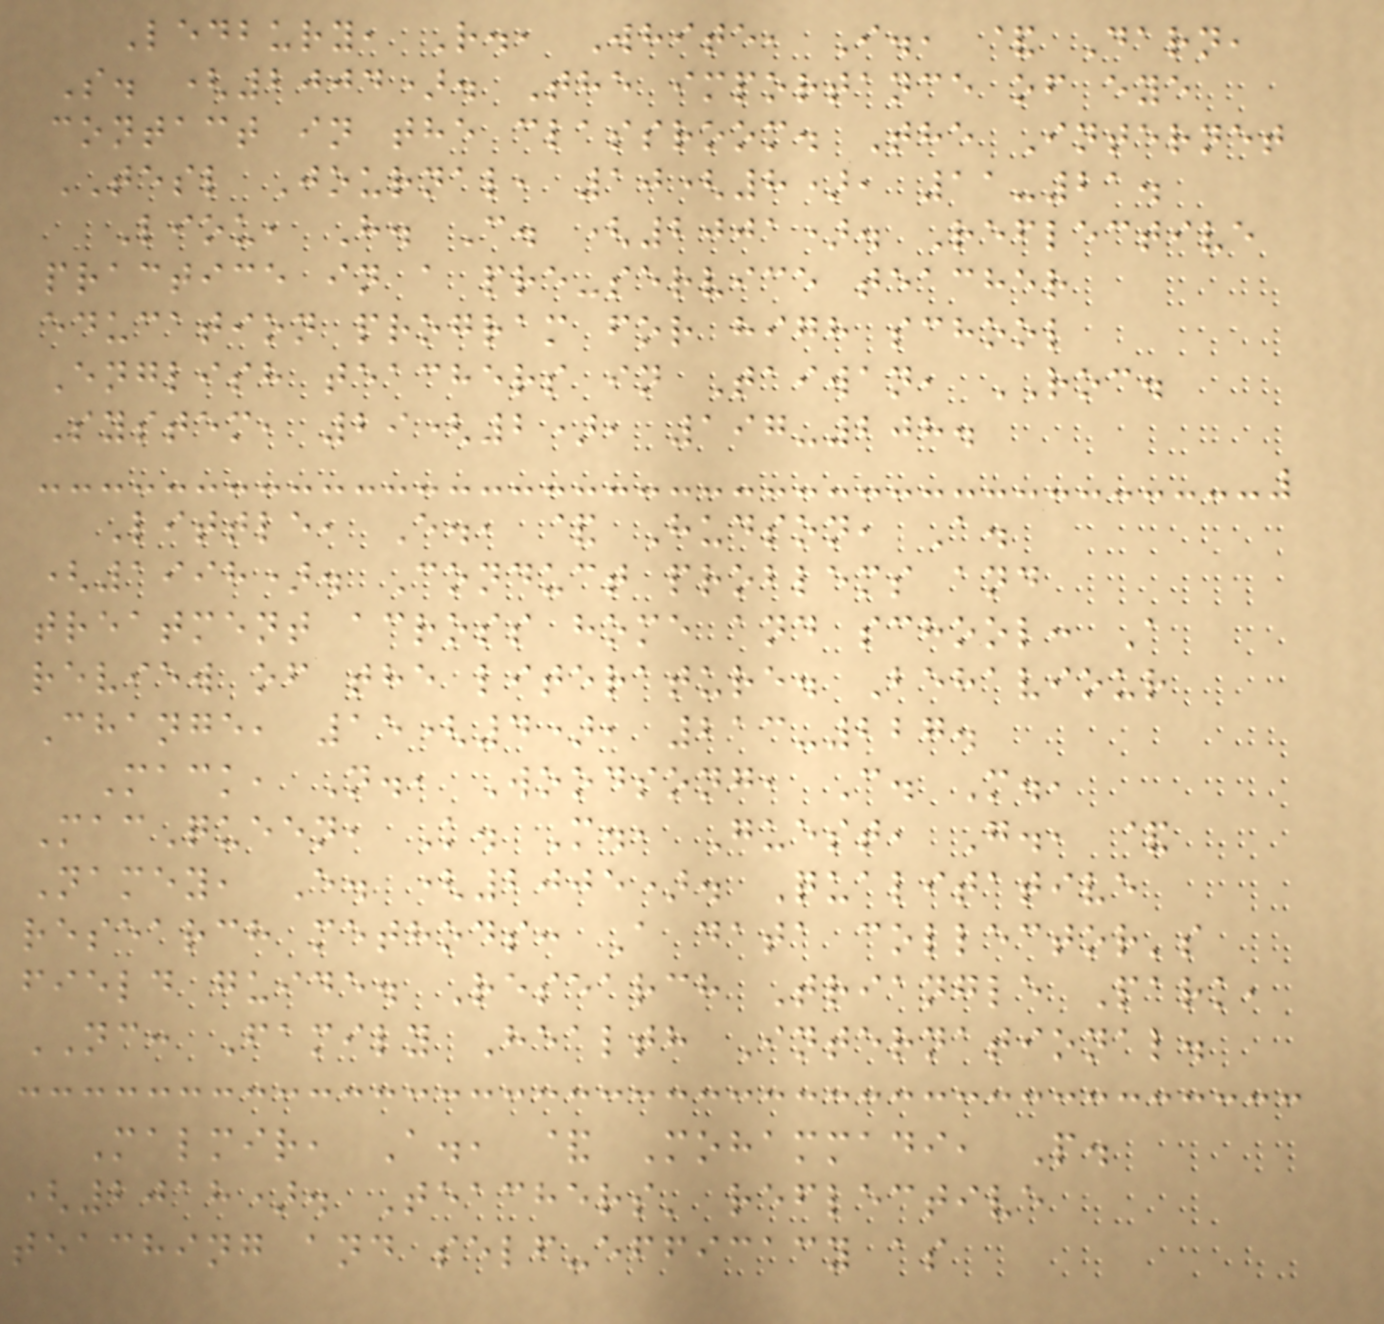Ledbury, R., White, I., & Darn,
S. (2004). The importance of eye
contact in the classroom. The Internet
TESL Journal, 10(8), 11-21.
Liou, H. C. (2001). Reflective
practice in a pre-service teacher
education program for high school
English teachers in Taiwan, ROC.
System, 29(2), 197-208.
Little, E., & Hudson, A.
(1998). Conduct problems and
treatment across home and school: A
review of the literature. Behaviour
Change, 15(4), 213-227.
Mack, N., Woodsong, C. M.,
MacQueen, K. M., Guest, G., &
Namey, E. (2005). Qualitative
research methods: A data collector's
field guide. Research Triangle Park,
NC: Family Health International.
Malmir, A., & Mohammadi, P.
(2018). Teachers' reflective
teaching and self-efficacy as
